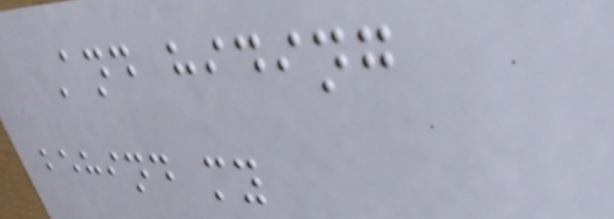And hiding
behind my
